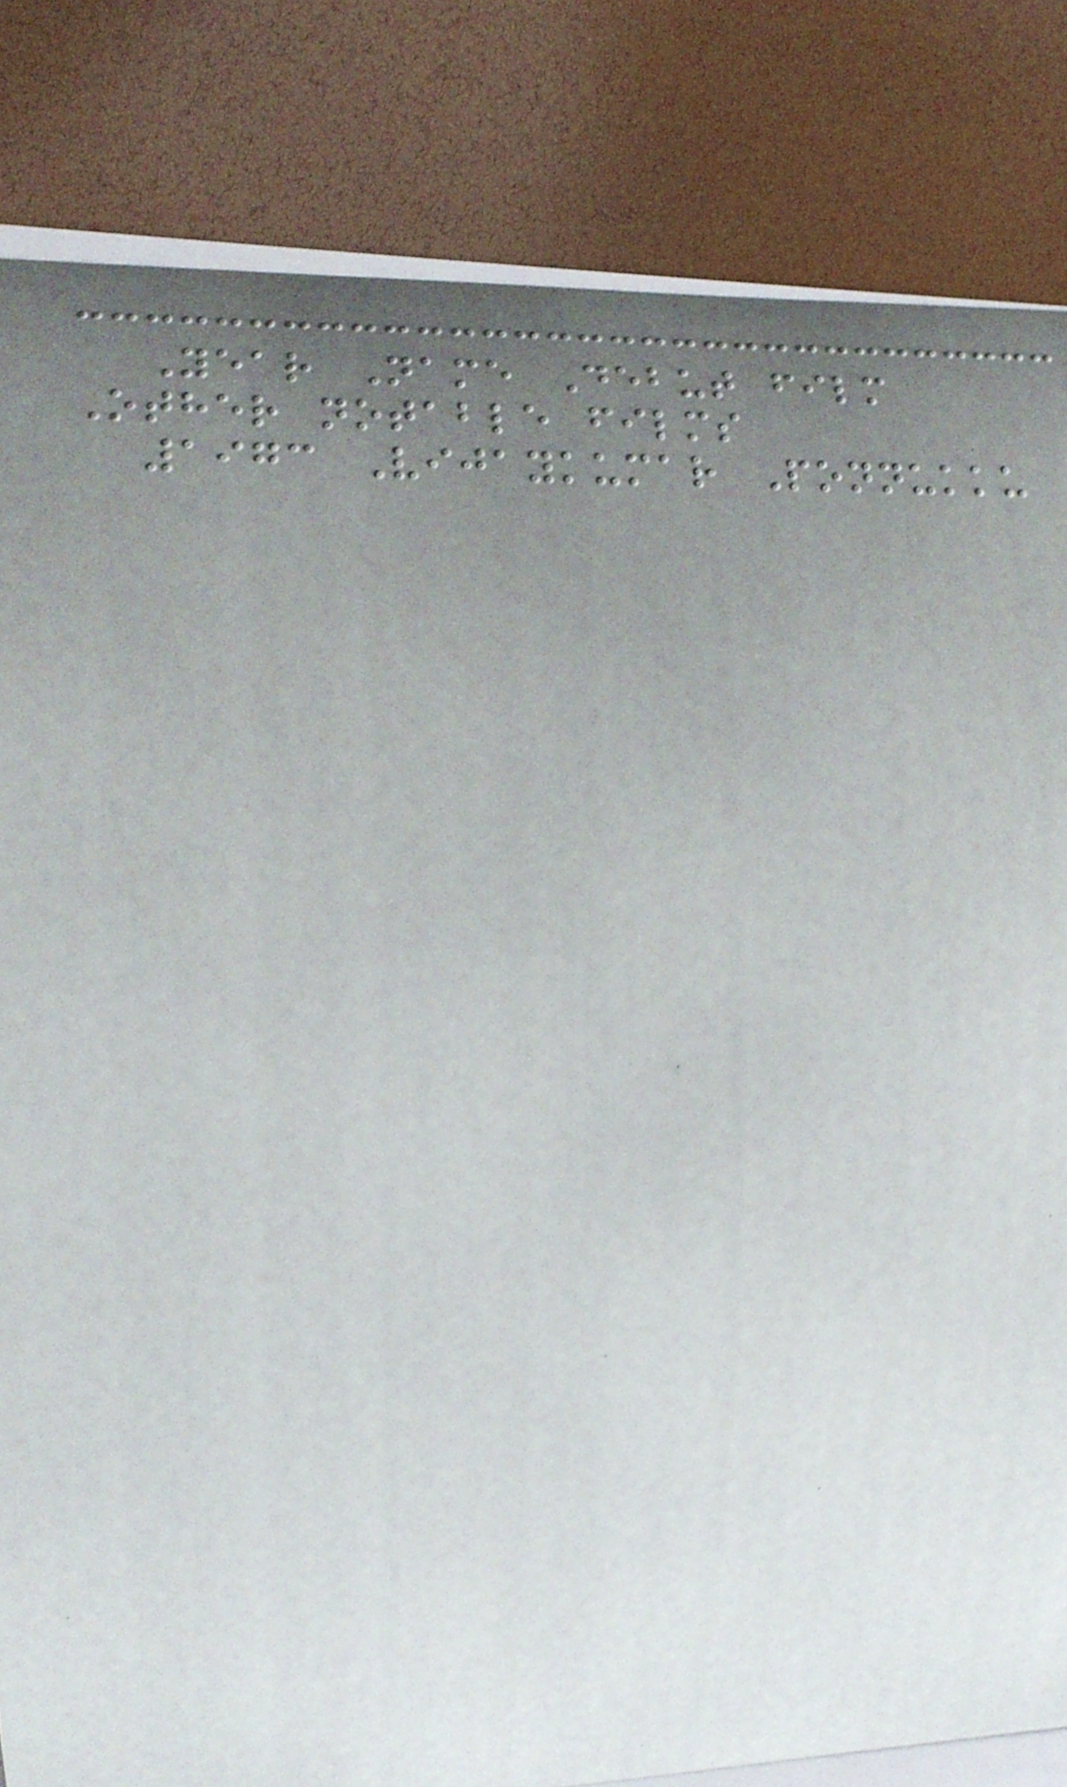Year Name Debut film
Other notable films
1973 Vijaykumar Ponnukku
